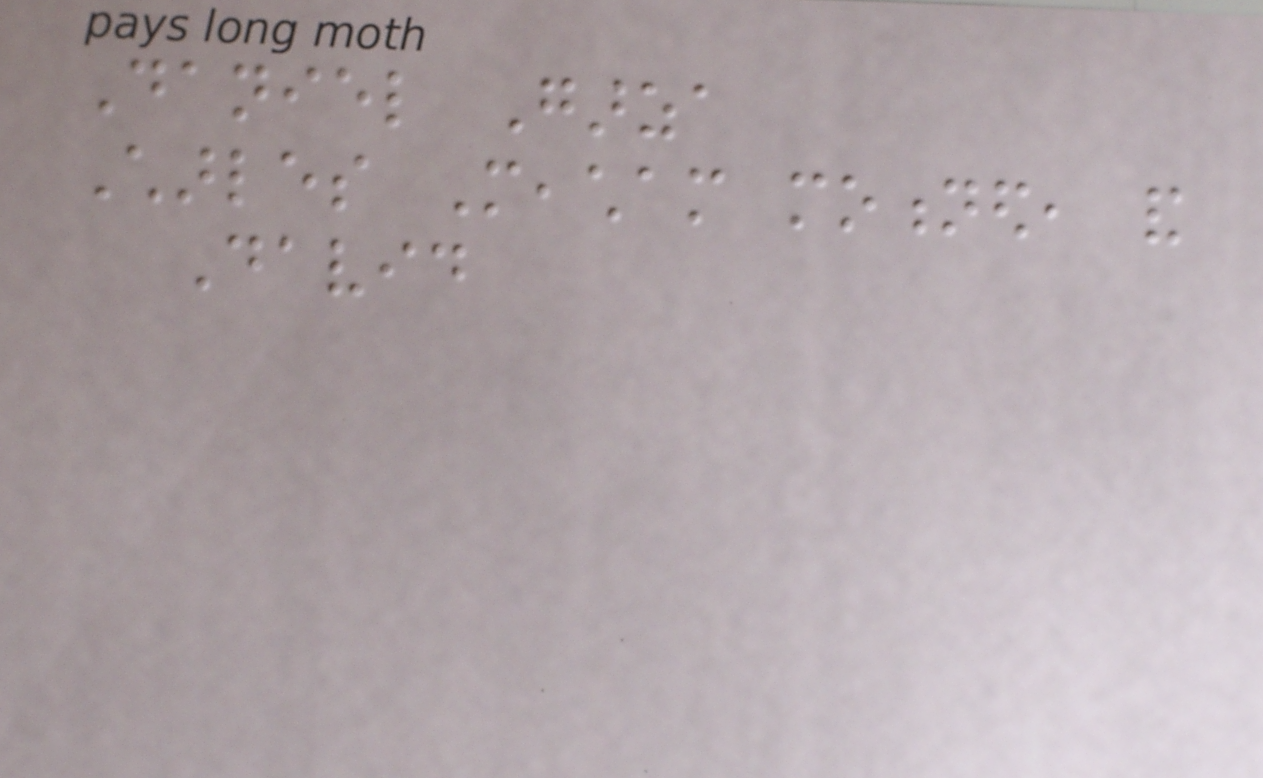Daniel Garza
Charles Meacham motioned, and
David
